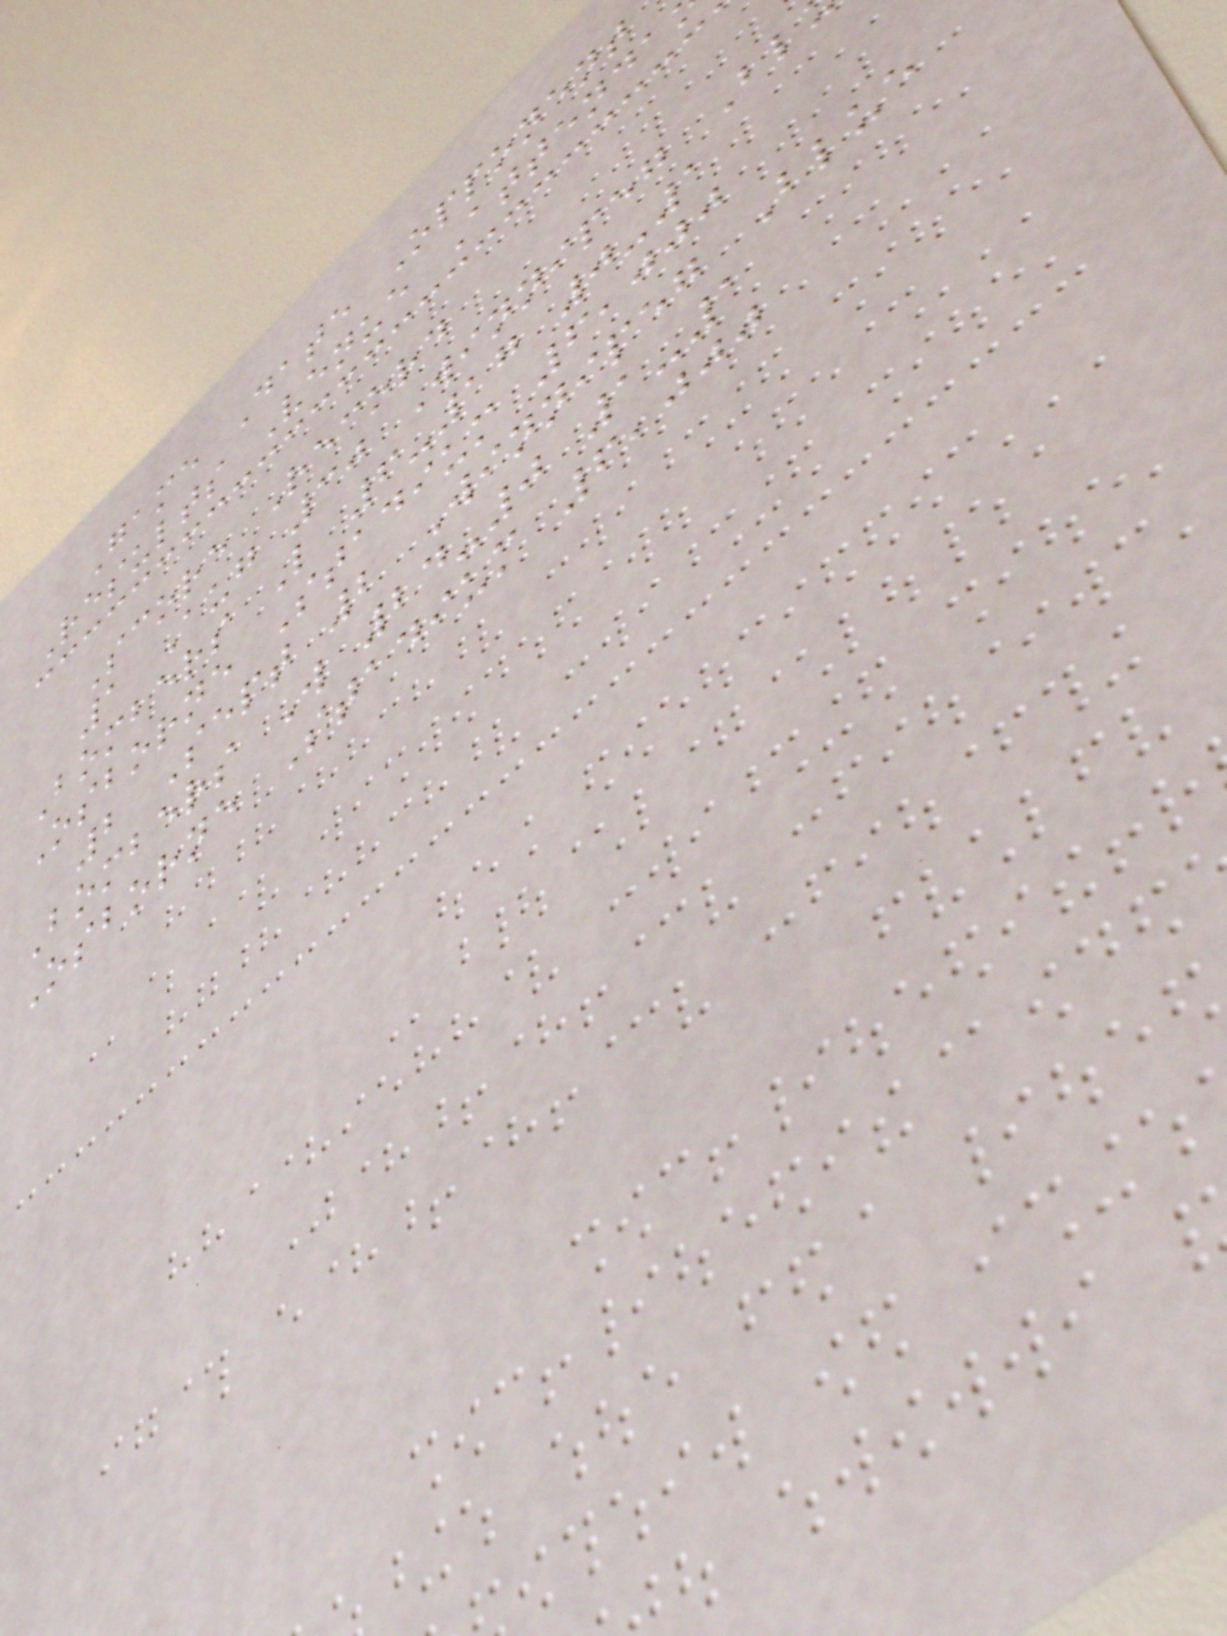Game Date Opponent
Results Venue Attenda
Score Record
1 Aug 30 Winnipeg Bl
Bombers L 6-17 0-1
Osborne Stadium 6,000
2 Sept 2 Winnipeg Blue
Bombers W 24-0 1-1
Osborne Stadium 6,000
